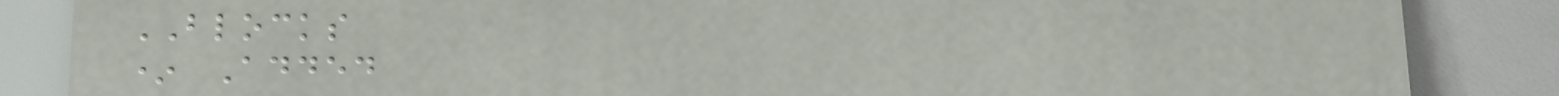BLOCKS
* Added
